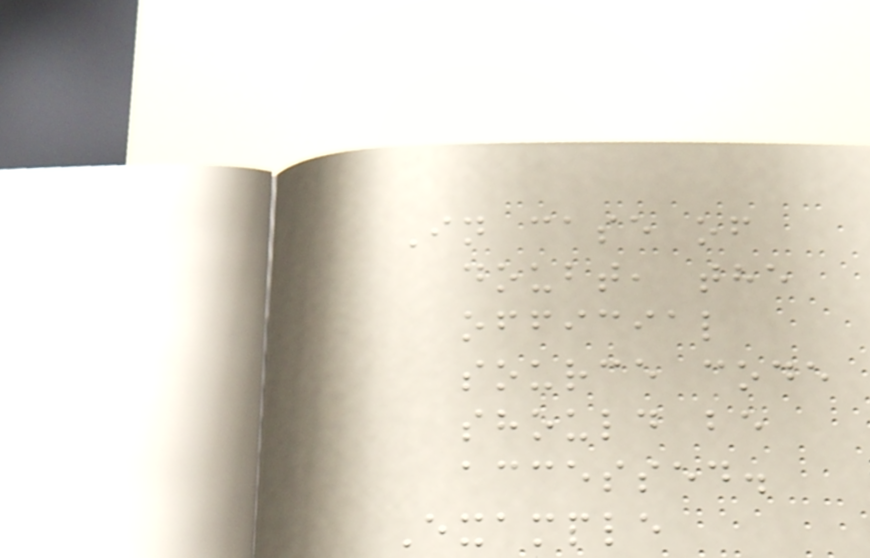In case of
doubt, the
official
source code
should be
accessed.
Example
